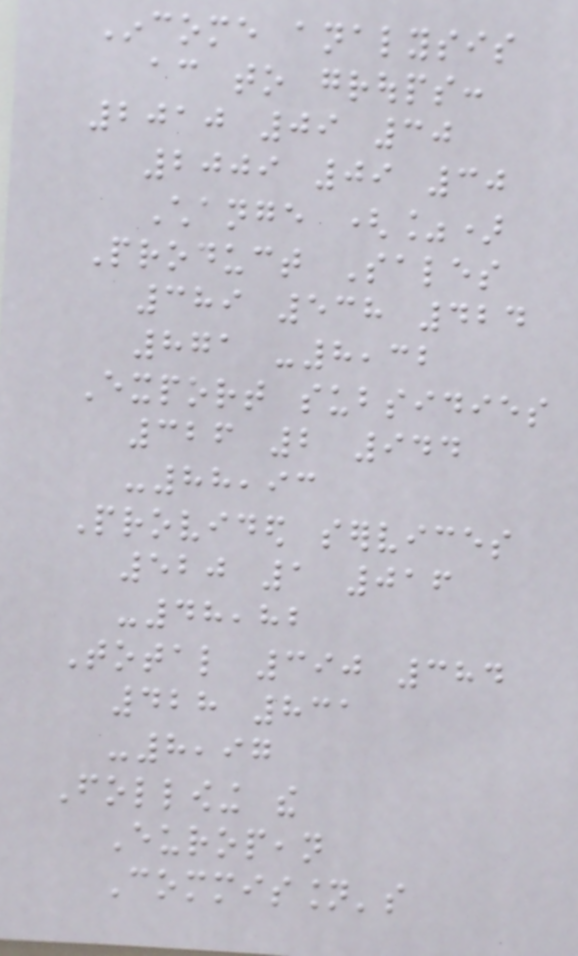Income analysis
according to groups:
2010 09 30
2009 09 30
Change (%)
Product Sales
389 538 424
871 -8,32
Export subsidies
326 2 944
-88,93
Provided services
520 1 016
-48,82
Total 390 384
428 831
-8,97
Following the
European
Commission's
